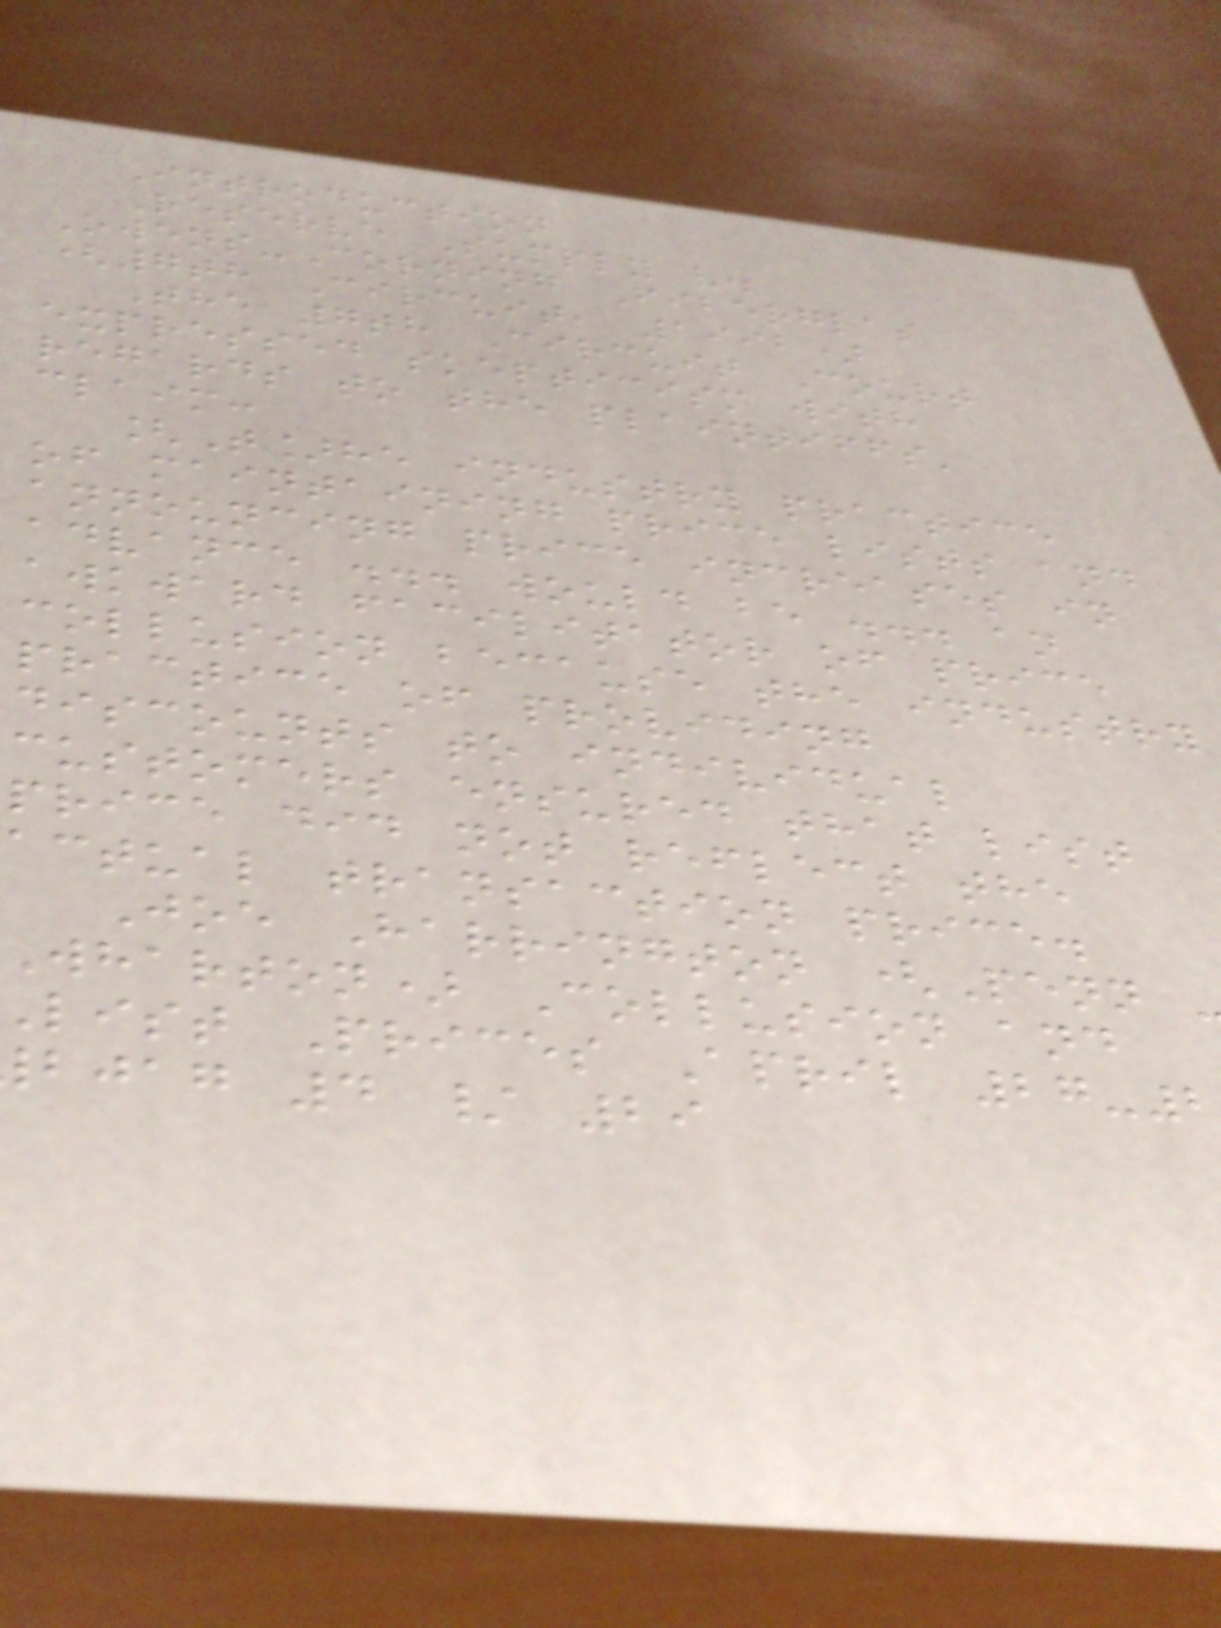Introduction
Reserve Supply v.
Owens-Corning Fiberglas
(7th Circuit, 1992)
The 7th Circuit Court
expressed skepticism with
regards to the plaintiffs'
claim:
[T]he industry practice
of maintaining price lists and
announcing price increases in
advance ... would be ... an
awkward facilitator of price
collusion because the industry
practice of providing
discounts to individual
customers ensured that list
price did not reflect the
actual transaction price.
Joe Harrington (Penn
wharton) Collusion and
list Prices April 27-
bjag 4 / 29
